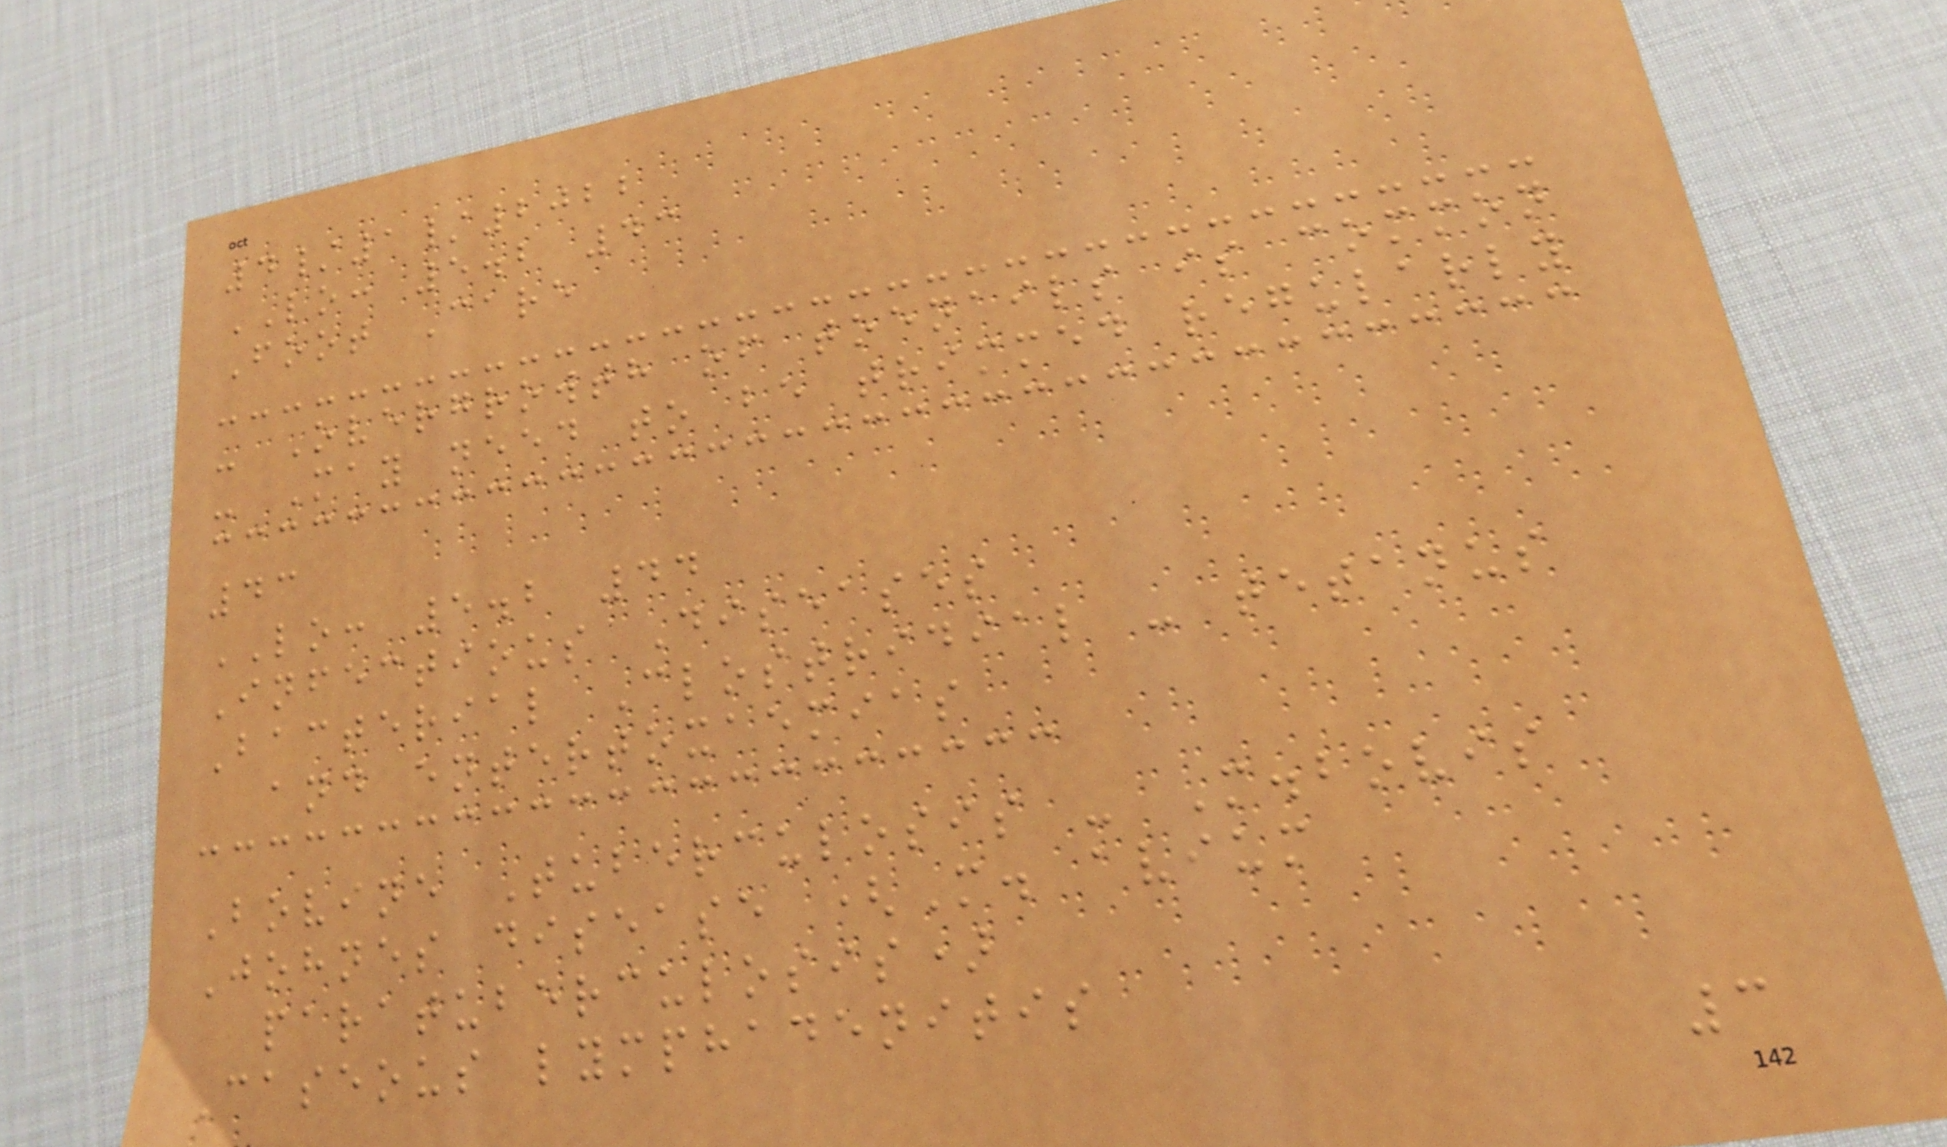4/1/2022
LO: 5.2 43
Foot Care
- Overgrowth of toenails is common
- May need to be trimmed regularly
43
LO: 5.2 44
Infectious Diseases
Bacterial Clostridial - tetanus
and entertoxaemias
Bovine Tuberculosis - M.bovis
Johnes disease (M. avium
paratuberculosis)
Caseous lymphadenitis
3
